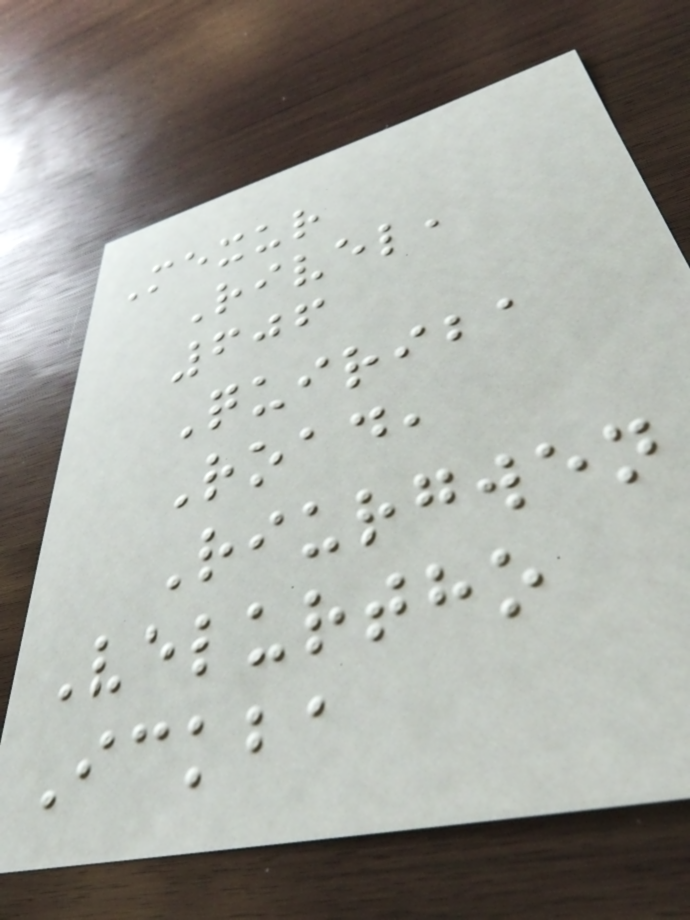Mexur
Rivel,
606
Quiriba
Road,
Riurgwen
Velurtho
Ickba
